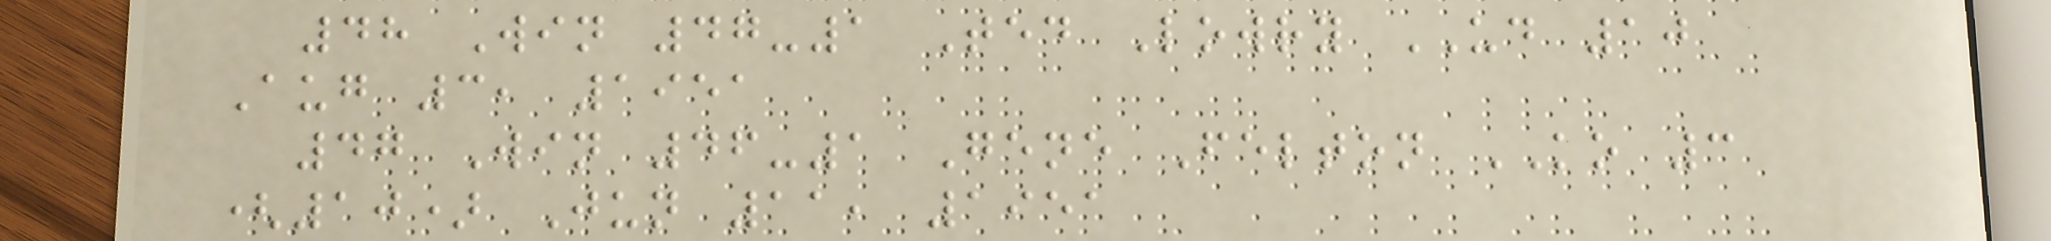48 Win 47-1 Ted Lowry UD 10
Aug 3, 1951
47 Win 46-1 Gene Felton KO 3
(10) Jun 11, 1951
